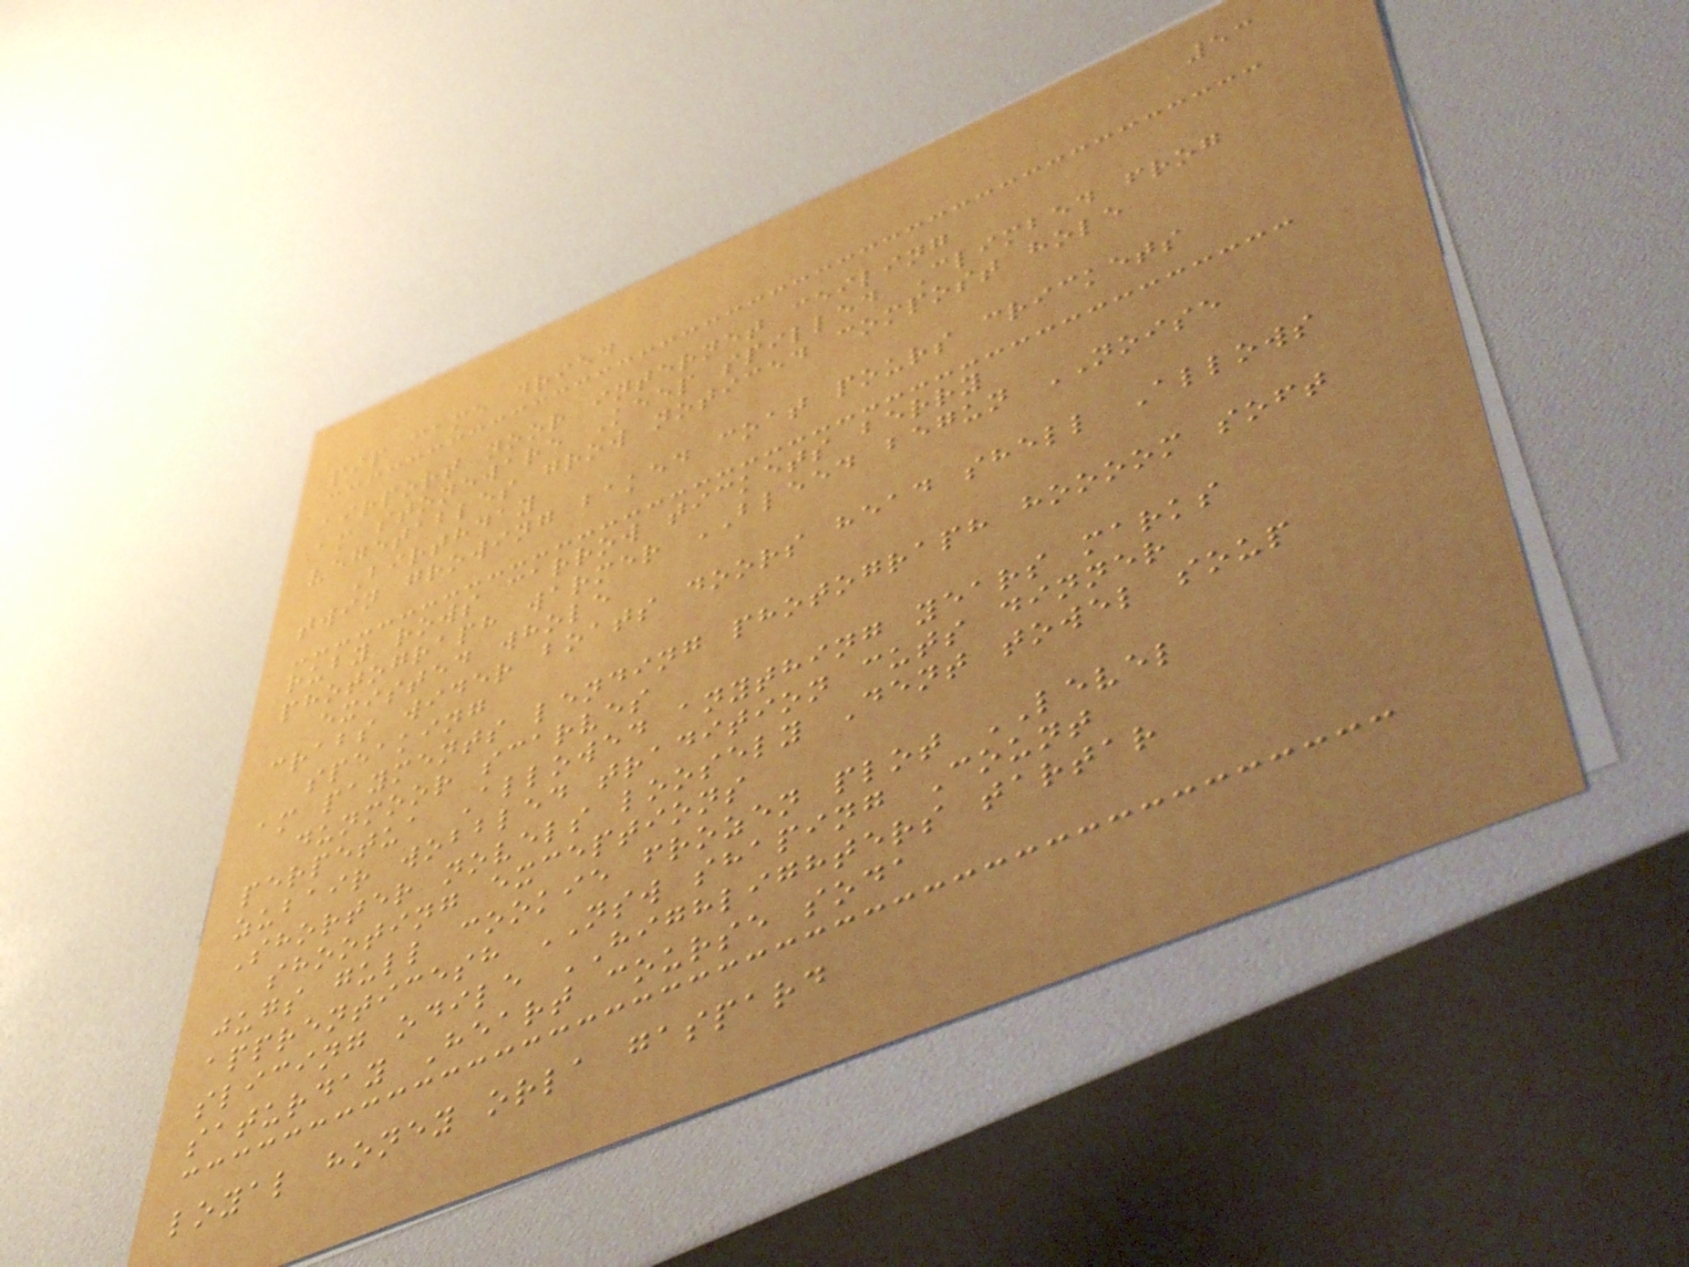53
pip came dried
airport noor internet ceiling
am stoneware Keep spilled Climbed frog
vegetables grow noticed compost hole
Birthday
twin growing baked coat pours crickets
ruby rows carrow tickets berry
photograph warmer BLEED begun NOISE
existed whole
crabs wider boats doors head shell Allows
speaking
am payments lending photograph hoooom soft
dunmoor scarves
perpetua Allowed anything years marks
zubair wobbled tradition cuts dinner
Shorter novels loosely Dent towel soup
shooting exceptions
jugs gull cookie frozen plot LEVEL
apprenticesh NSW shaping Count
slicing odile HIGHLIGHTERS tartar
saturday Heart course soda
loyal honey orla gaspard
